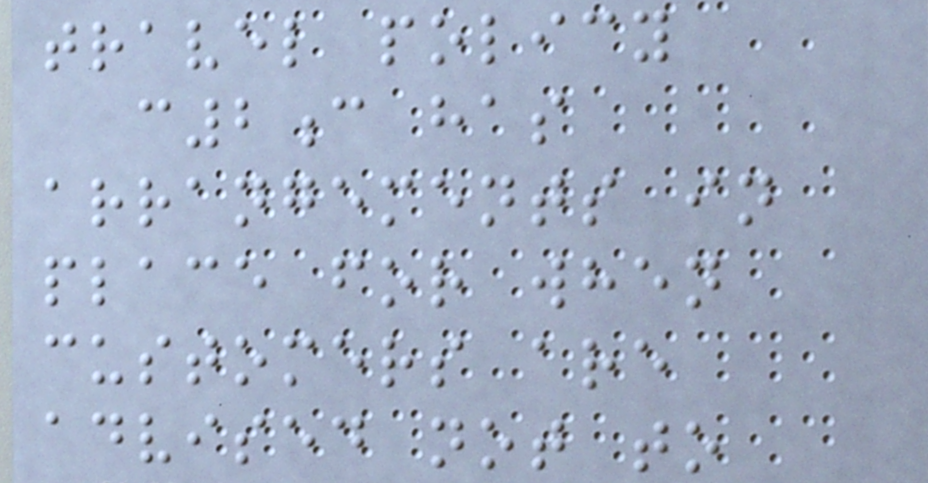travel policy
c2c has
arrangements in
place for when
customers are
advised not to
